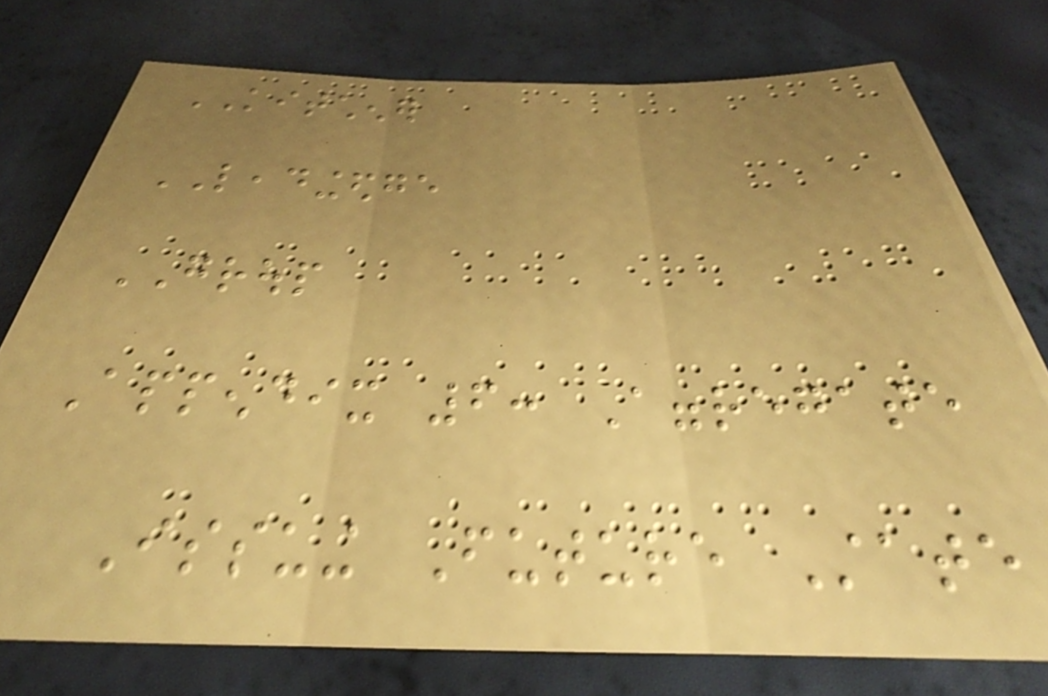KITCHENER
LEADINGEDGE
GROUP
Appendix 6: Aggregate
Issuing Future State
